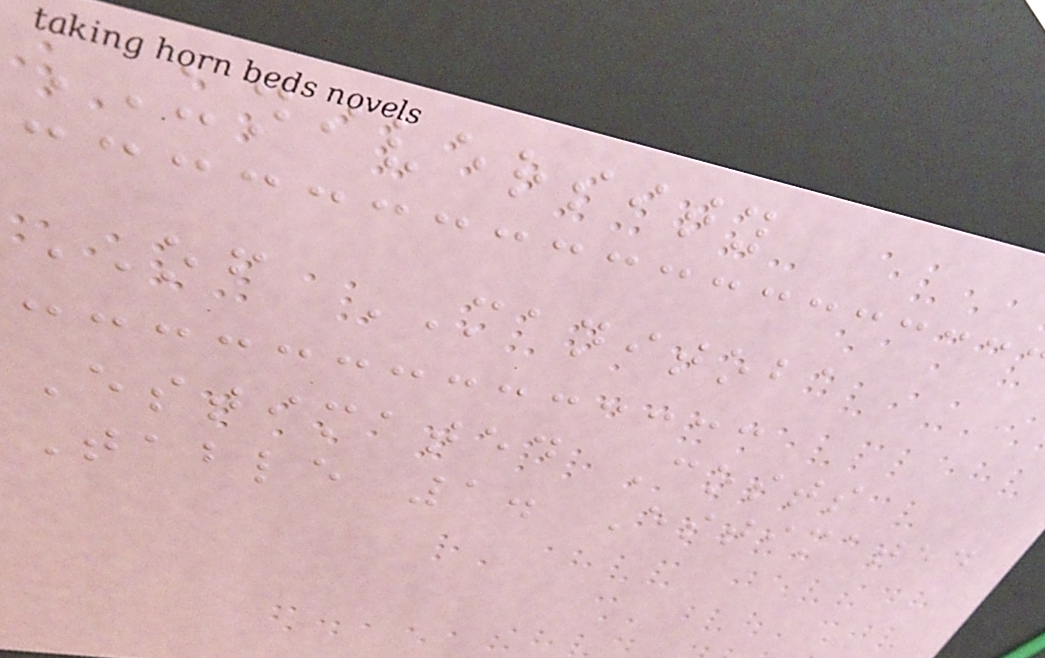UNIVERSITY
OF MANITOBA
Estimated Costs
Table 1. Estimated
